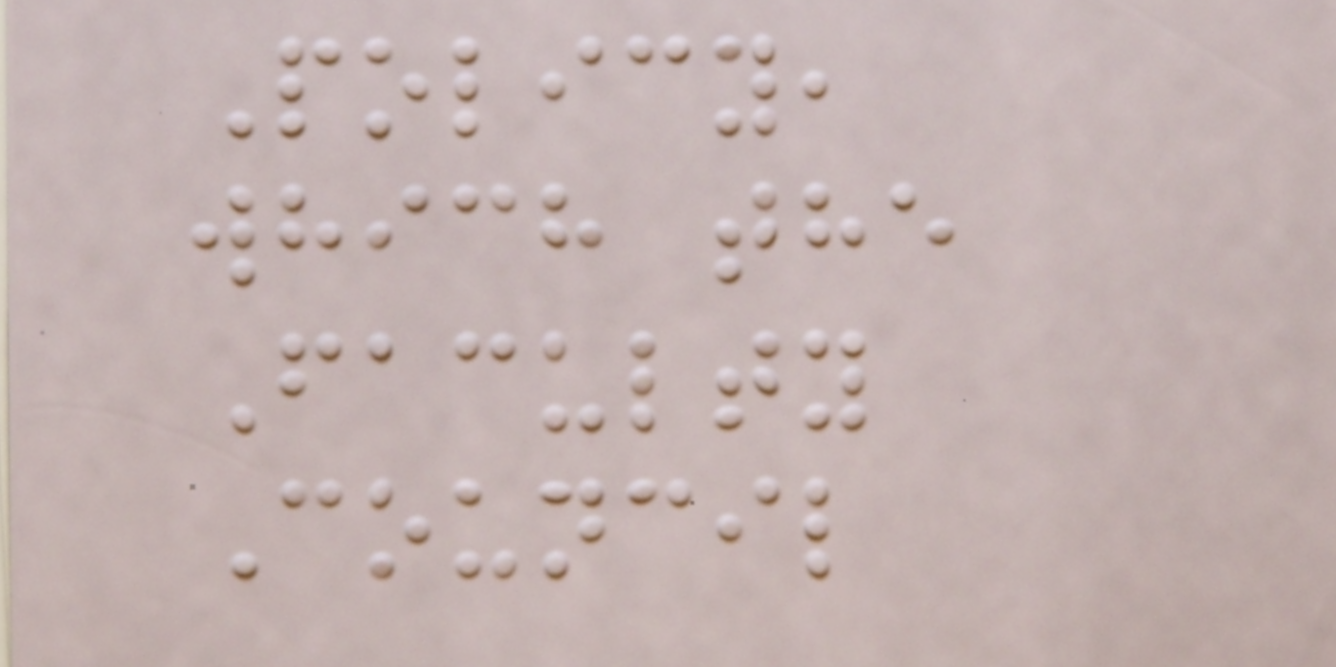Policy,
which the
Faculty
Council
